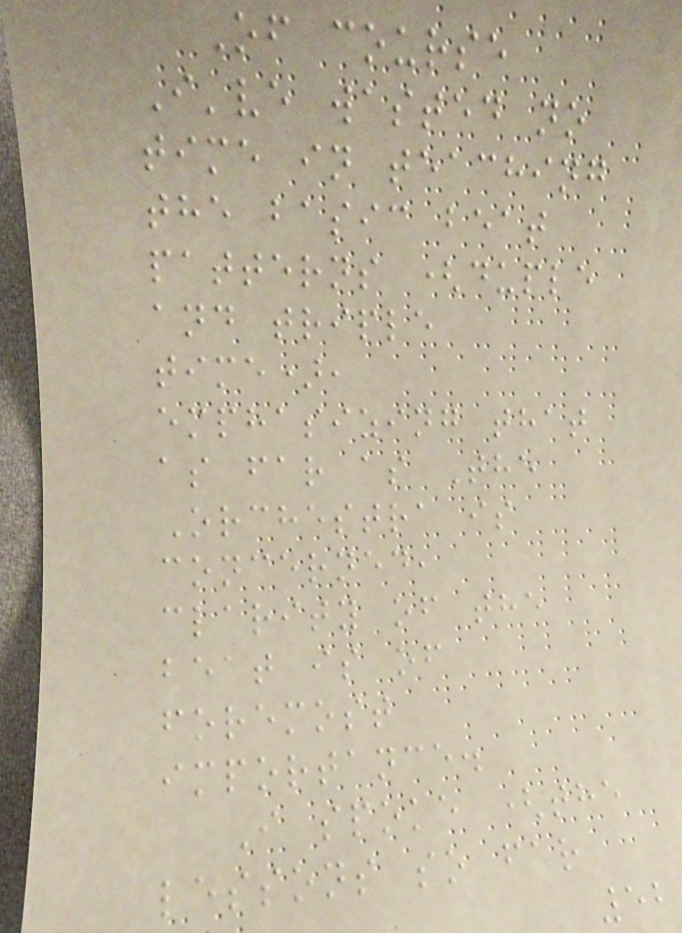Of course
I've wasted no
time in teaching
the basic beat
patterns (duple
and triple
time),
emphasizing that
as far as The
Orchestra is
concerned,
clarity of the
beat is of
foremost
importance.
I spoke (the
lessons so far
52
